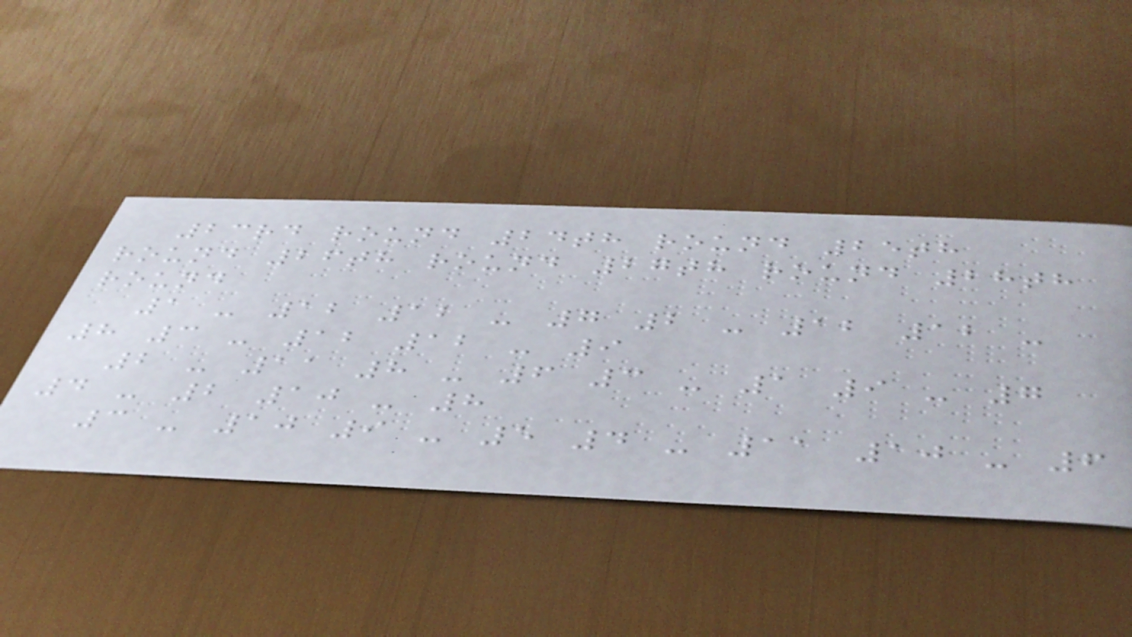23rd round 24th round 25th
round 26th round 27th round 28th
round
1 - 12 12 - 7 2 - 12 12 -
8 3 - 12 12 - 9
2 - 11 8 - 6 3 - 1 9 - 7
4 - 2 10 - 8
3 - 10 9 - 5 4 - 11 10 - 6
